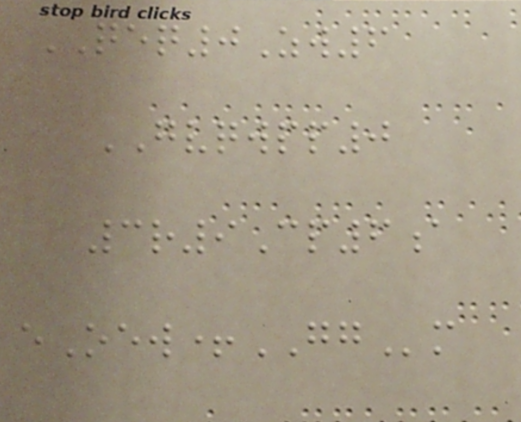QEQ0Zw6
GVQWPP0
3r9Cp6a
eOew+GGm
